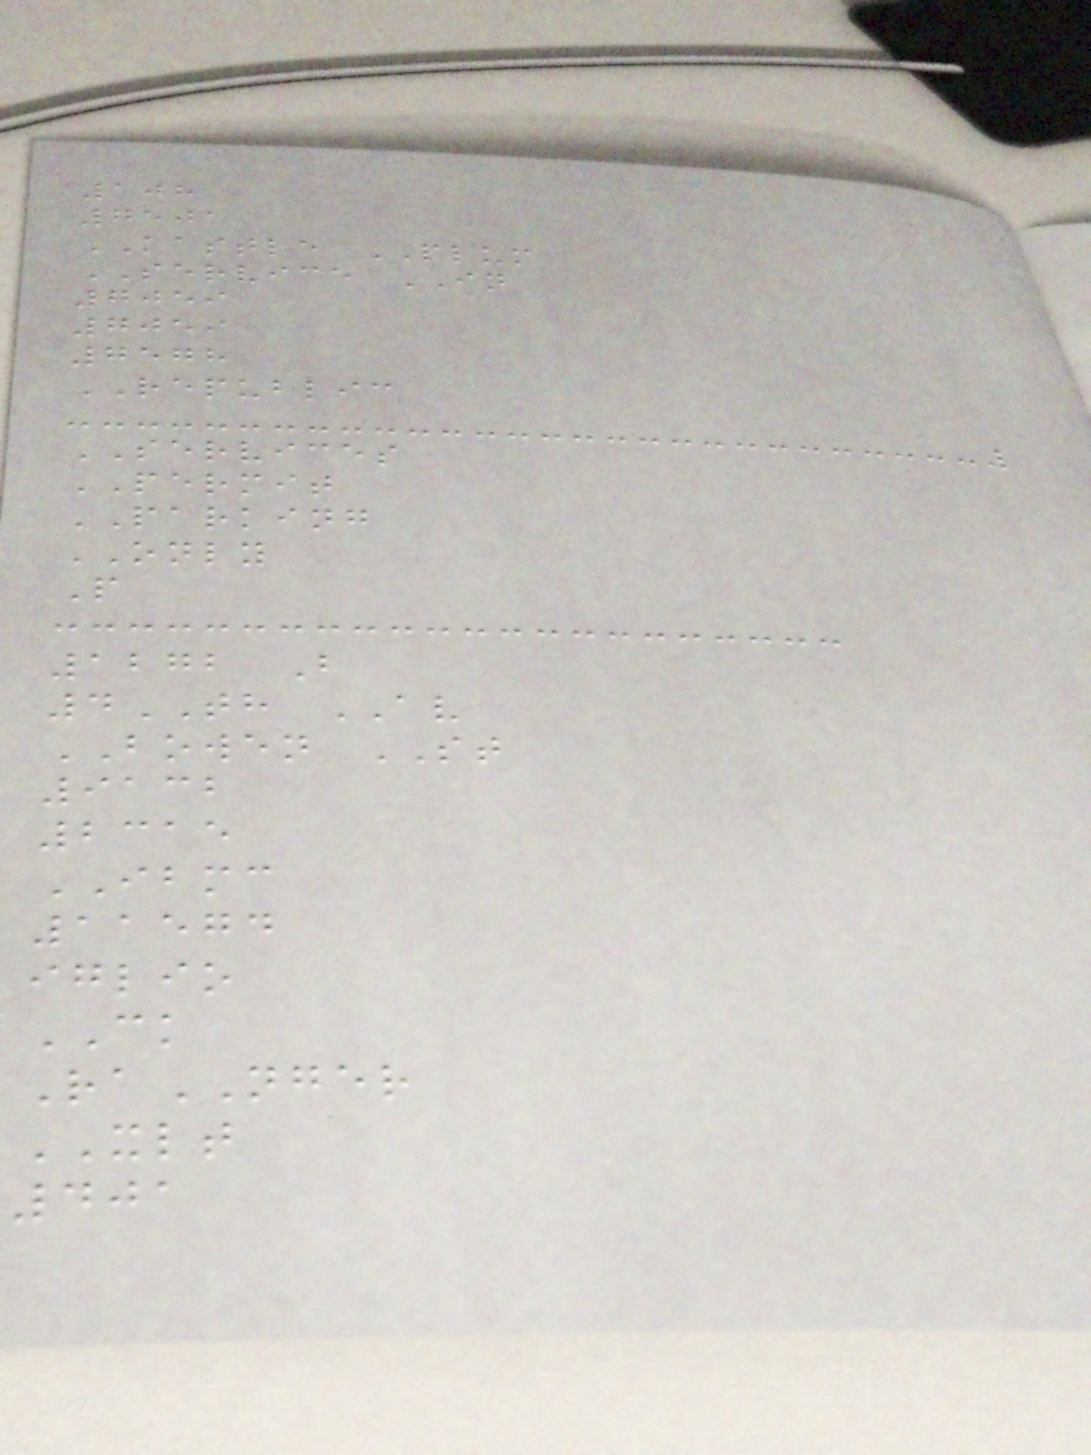108
7501
KASTLE PLUM
SERVICE IN
7059
7059
7578
REPUBLIC
SERVICES
PERMIT
PARKING
ONLY
P
1272 B
4TH AV
BOWEN ST
9132
2315
IBMC
11574
iglio
CK
RaNGER
XLT
401
